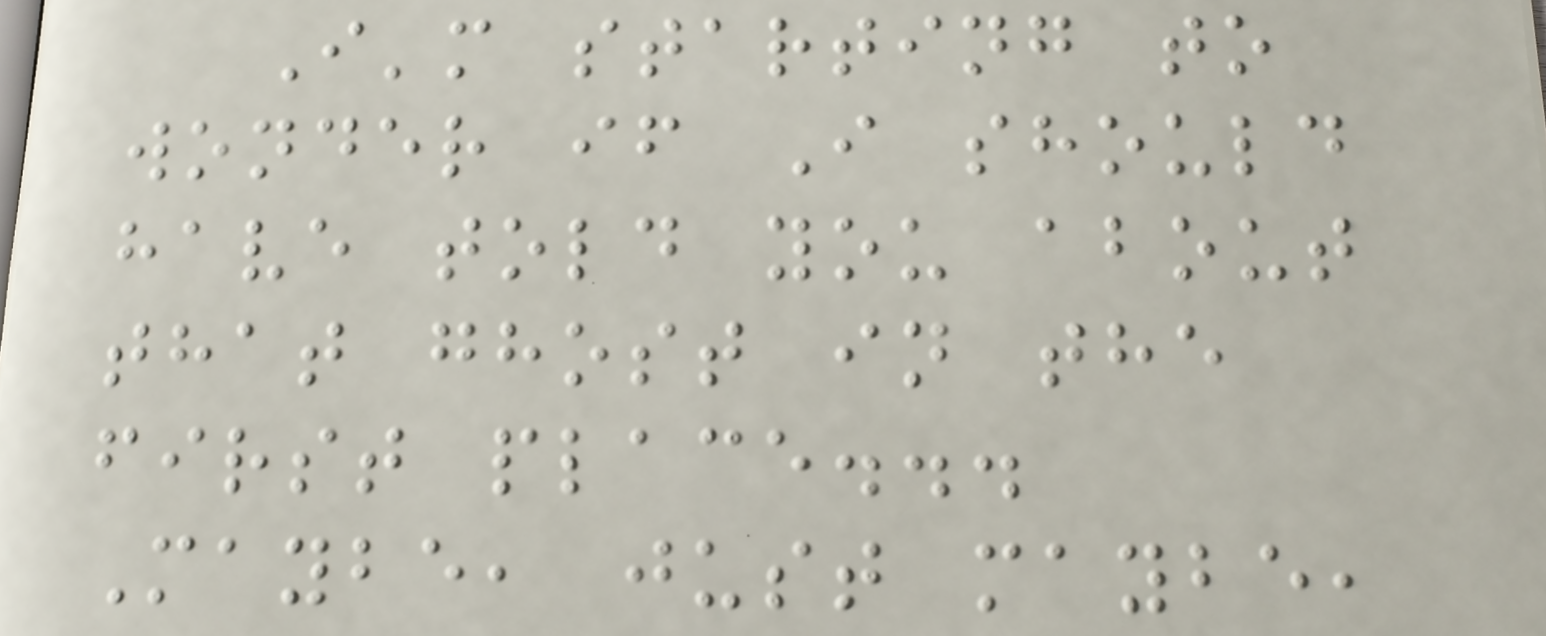I'm starting to
wonder if I should
have told you about
that ghost in the
first place...
Maybe, just maybe,
